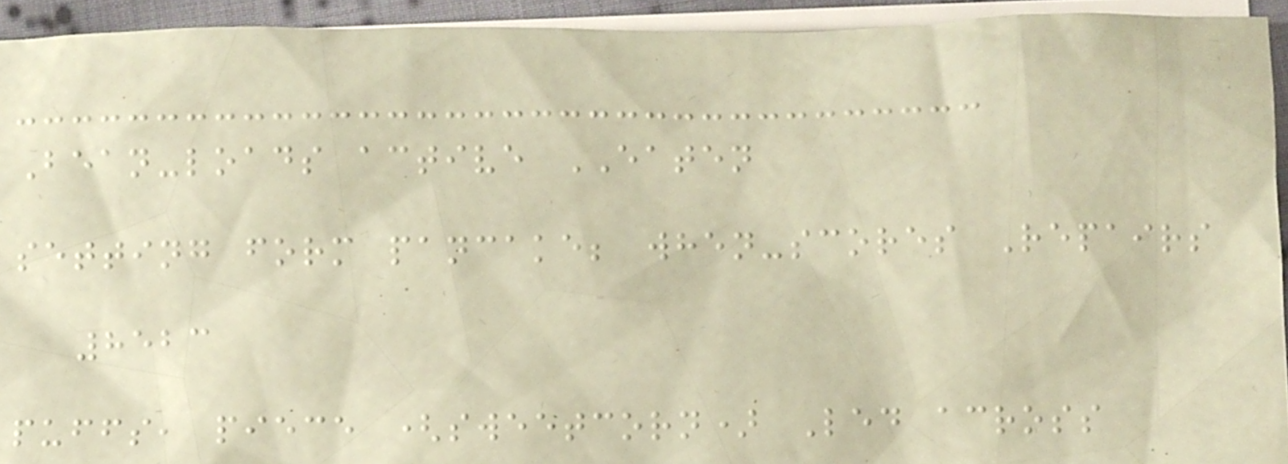Bean-loads active EATEN
setting form pancake; when-scores Repairs
8523
puffs, piece (sweetcorn) Led across
